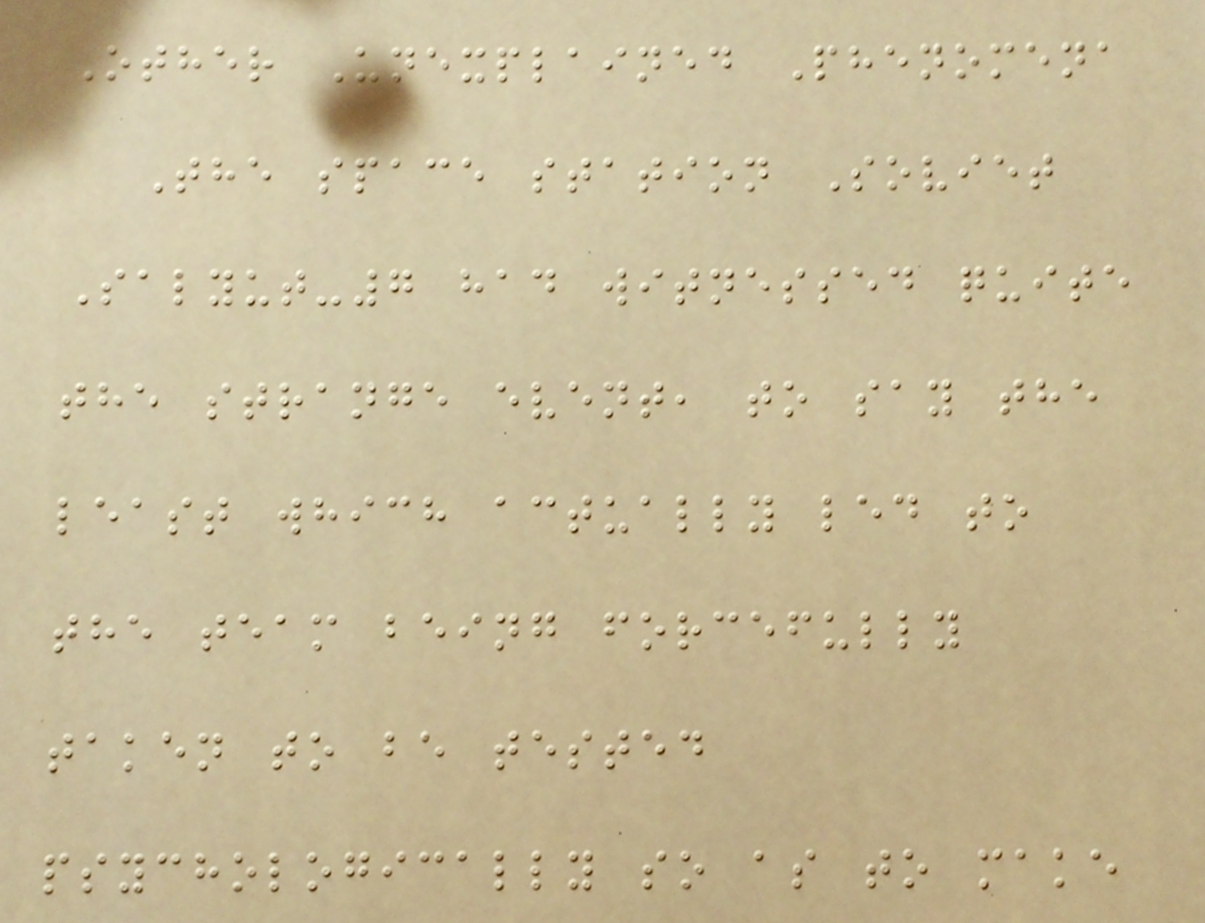Other Unexplained Phenomena
The space station Soviet
Salyut-7 had witnessed quite
the strange event, to say the
least which actually led to
the team being forcefully
taken to be tested
psychologically so as to make
